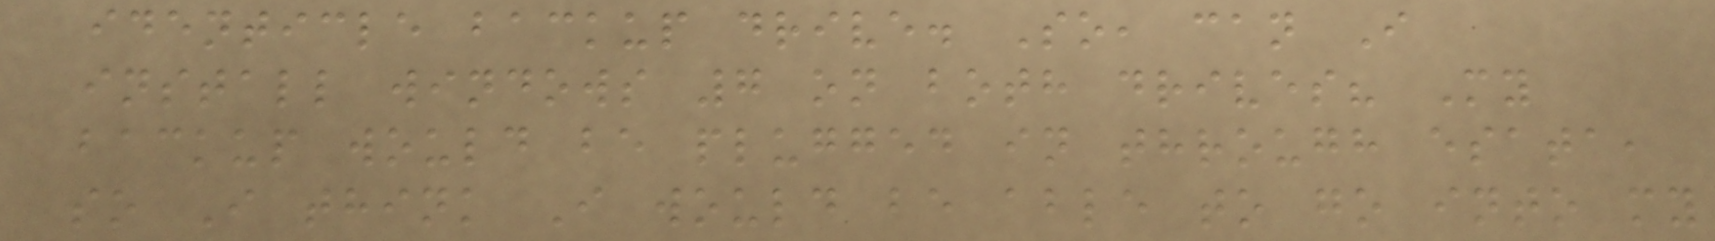identicle backup drive. So, can I
install windows 7 on both drives? My
backup would be plugged in through esata,
so I think I would be able to go into my
